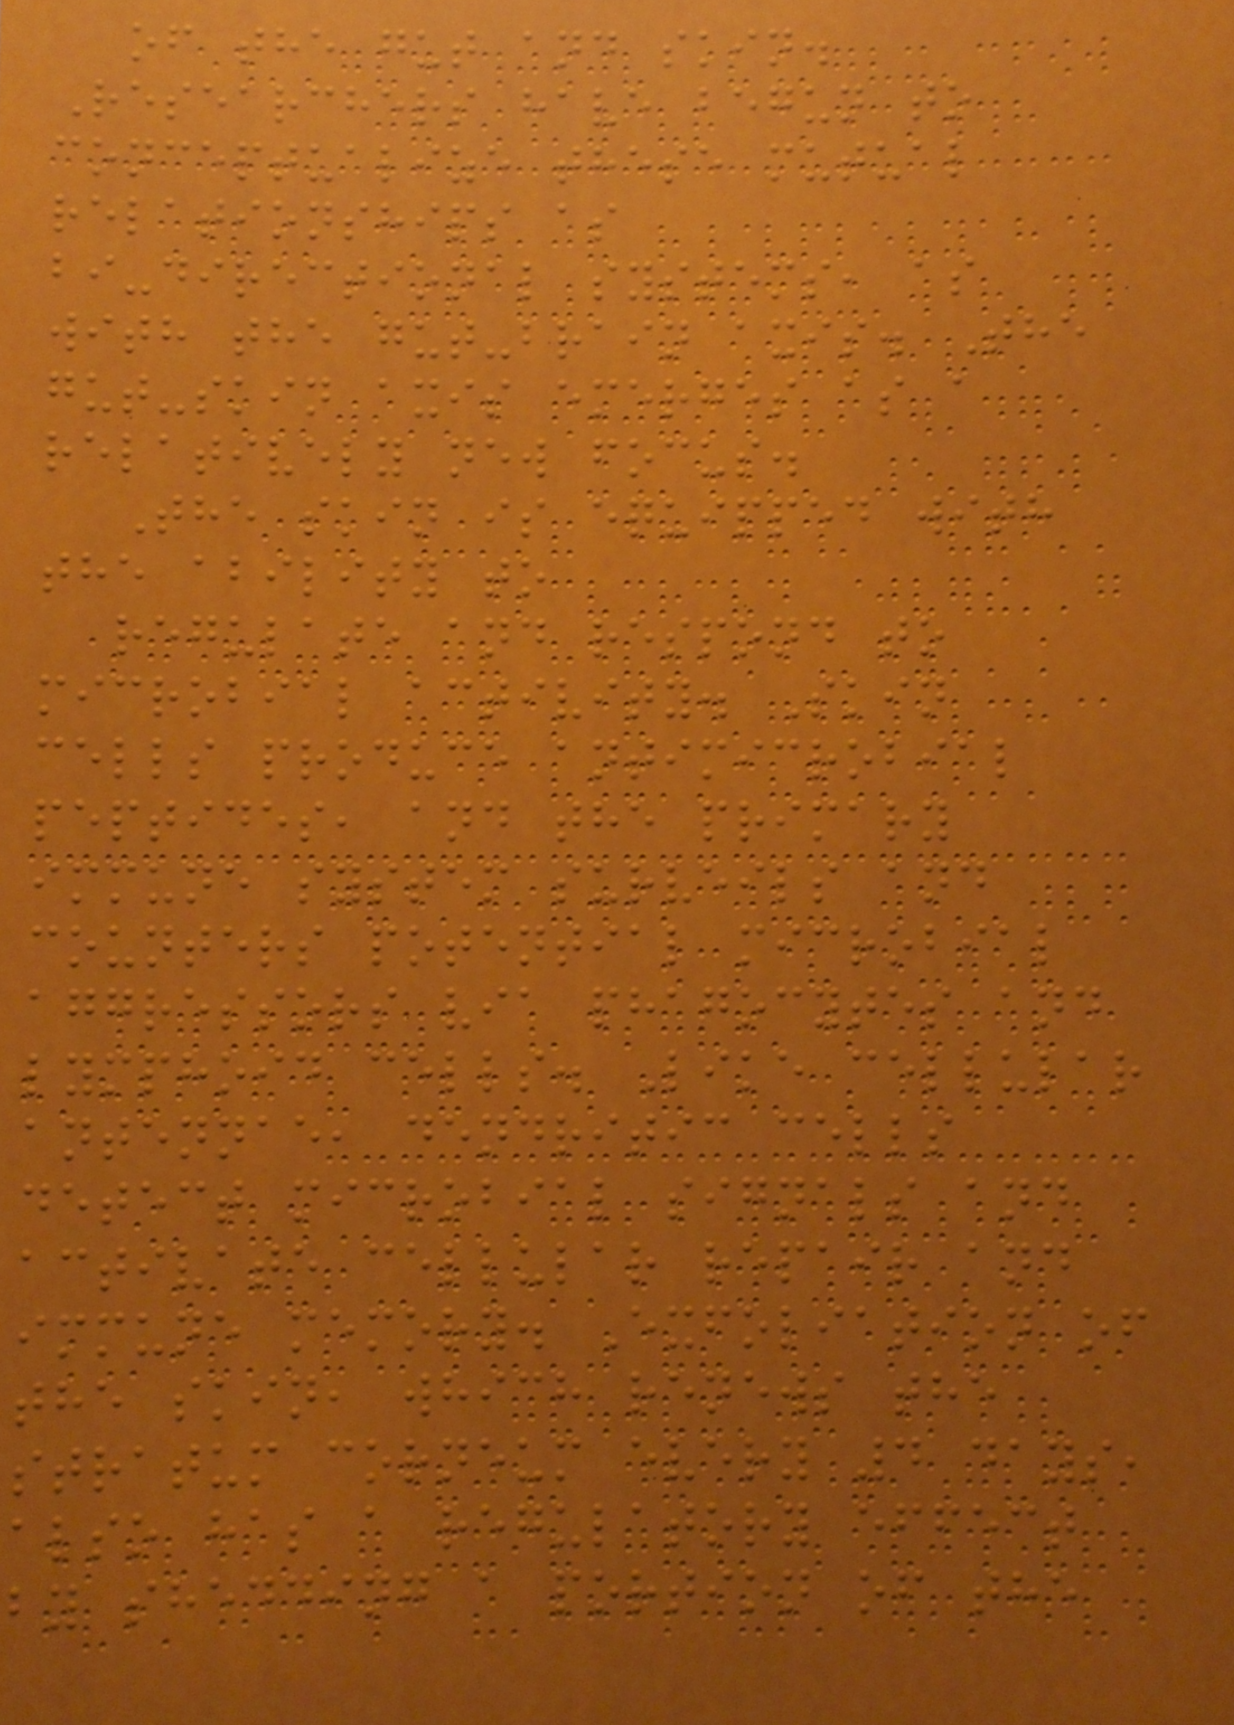of the gut and skin.
Researchers have begun to
conceptualize these mutual
relationships as
bi-directional systems, as
with the gut-brain axis. The
gut-skin axis emerges as a
relatively new focus.
The skin is equipped with
the ability to
regulate and respond to
microbial activity. Skin
cells produce antimicrobial
peptides, and the primary
immune system surveils and
counters potential microbial
aggressors via phagocytes and
lymphoid cells. Like cellular
antennae, dendritic cells
detect microbial signals and
activate cellular repair and
immune memory. Exfoliation of
the skin, which renews the
stratum corneum every 4 days,
also has a regulatory effect
by shedding a portion of the
